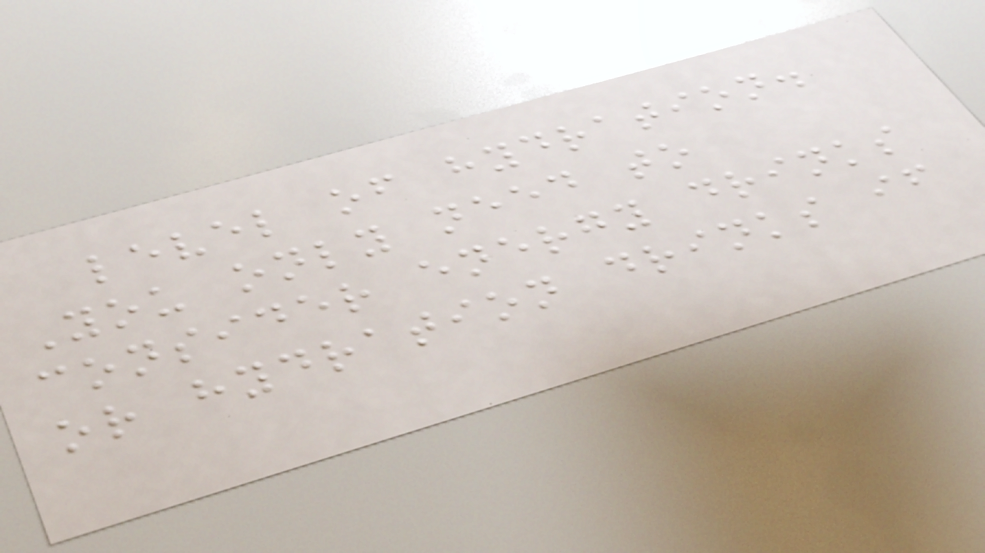level of hydration.
You only need to
consider energy drinks
or hydration drinks if
